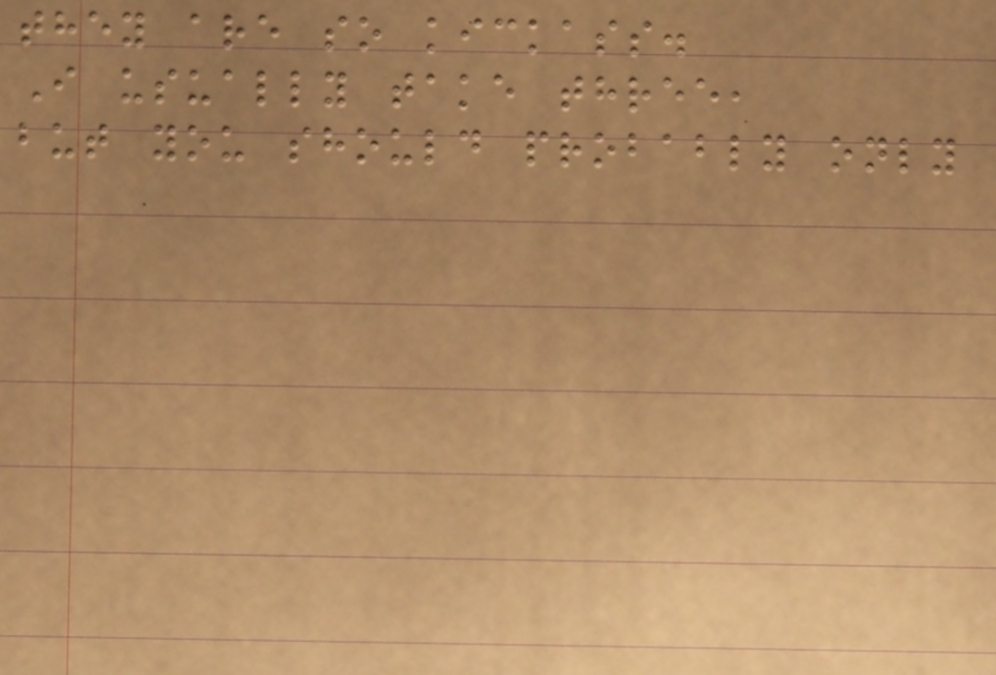they are so kickass.
I usually take three,
but you should probably only
